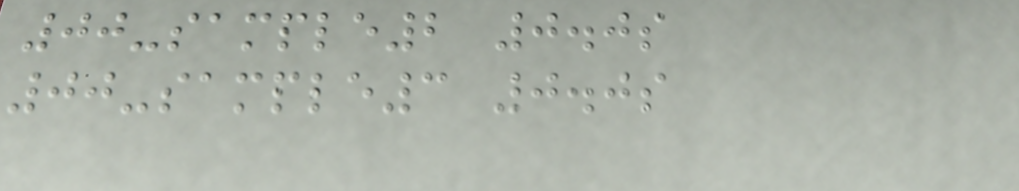00-sample2 0.0s
00-sample3 0.0s
